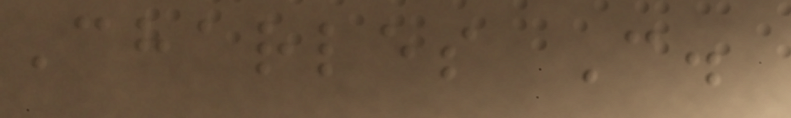Charles C.
